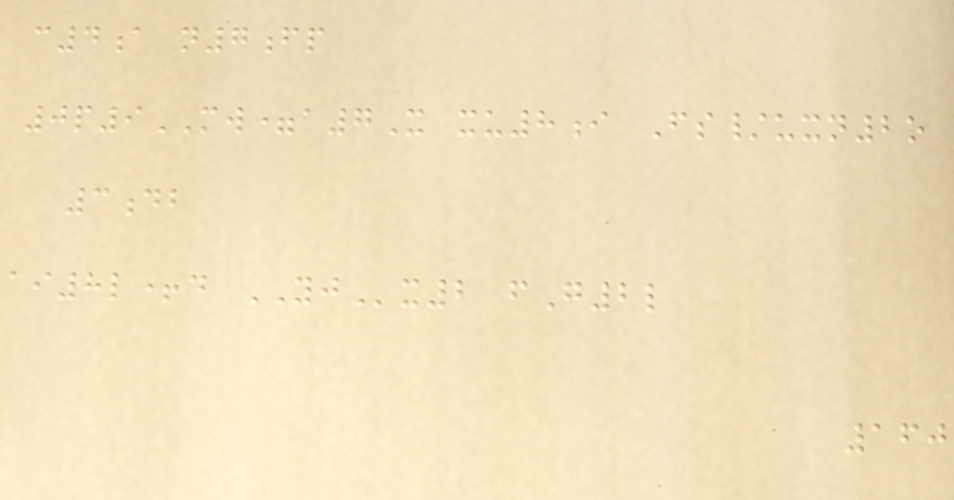c4a n7fp
0p9MW=a7X xu8i Fs/uxn2o
3db
ai8l+d YJx2 fG2l
160
